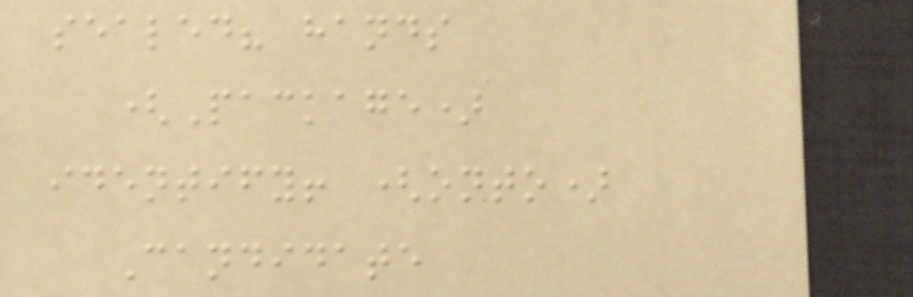sealed? hands
(Package)
identify! (onto)
Candidate
